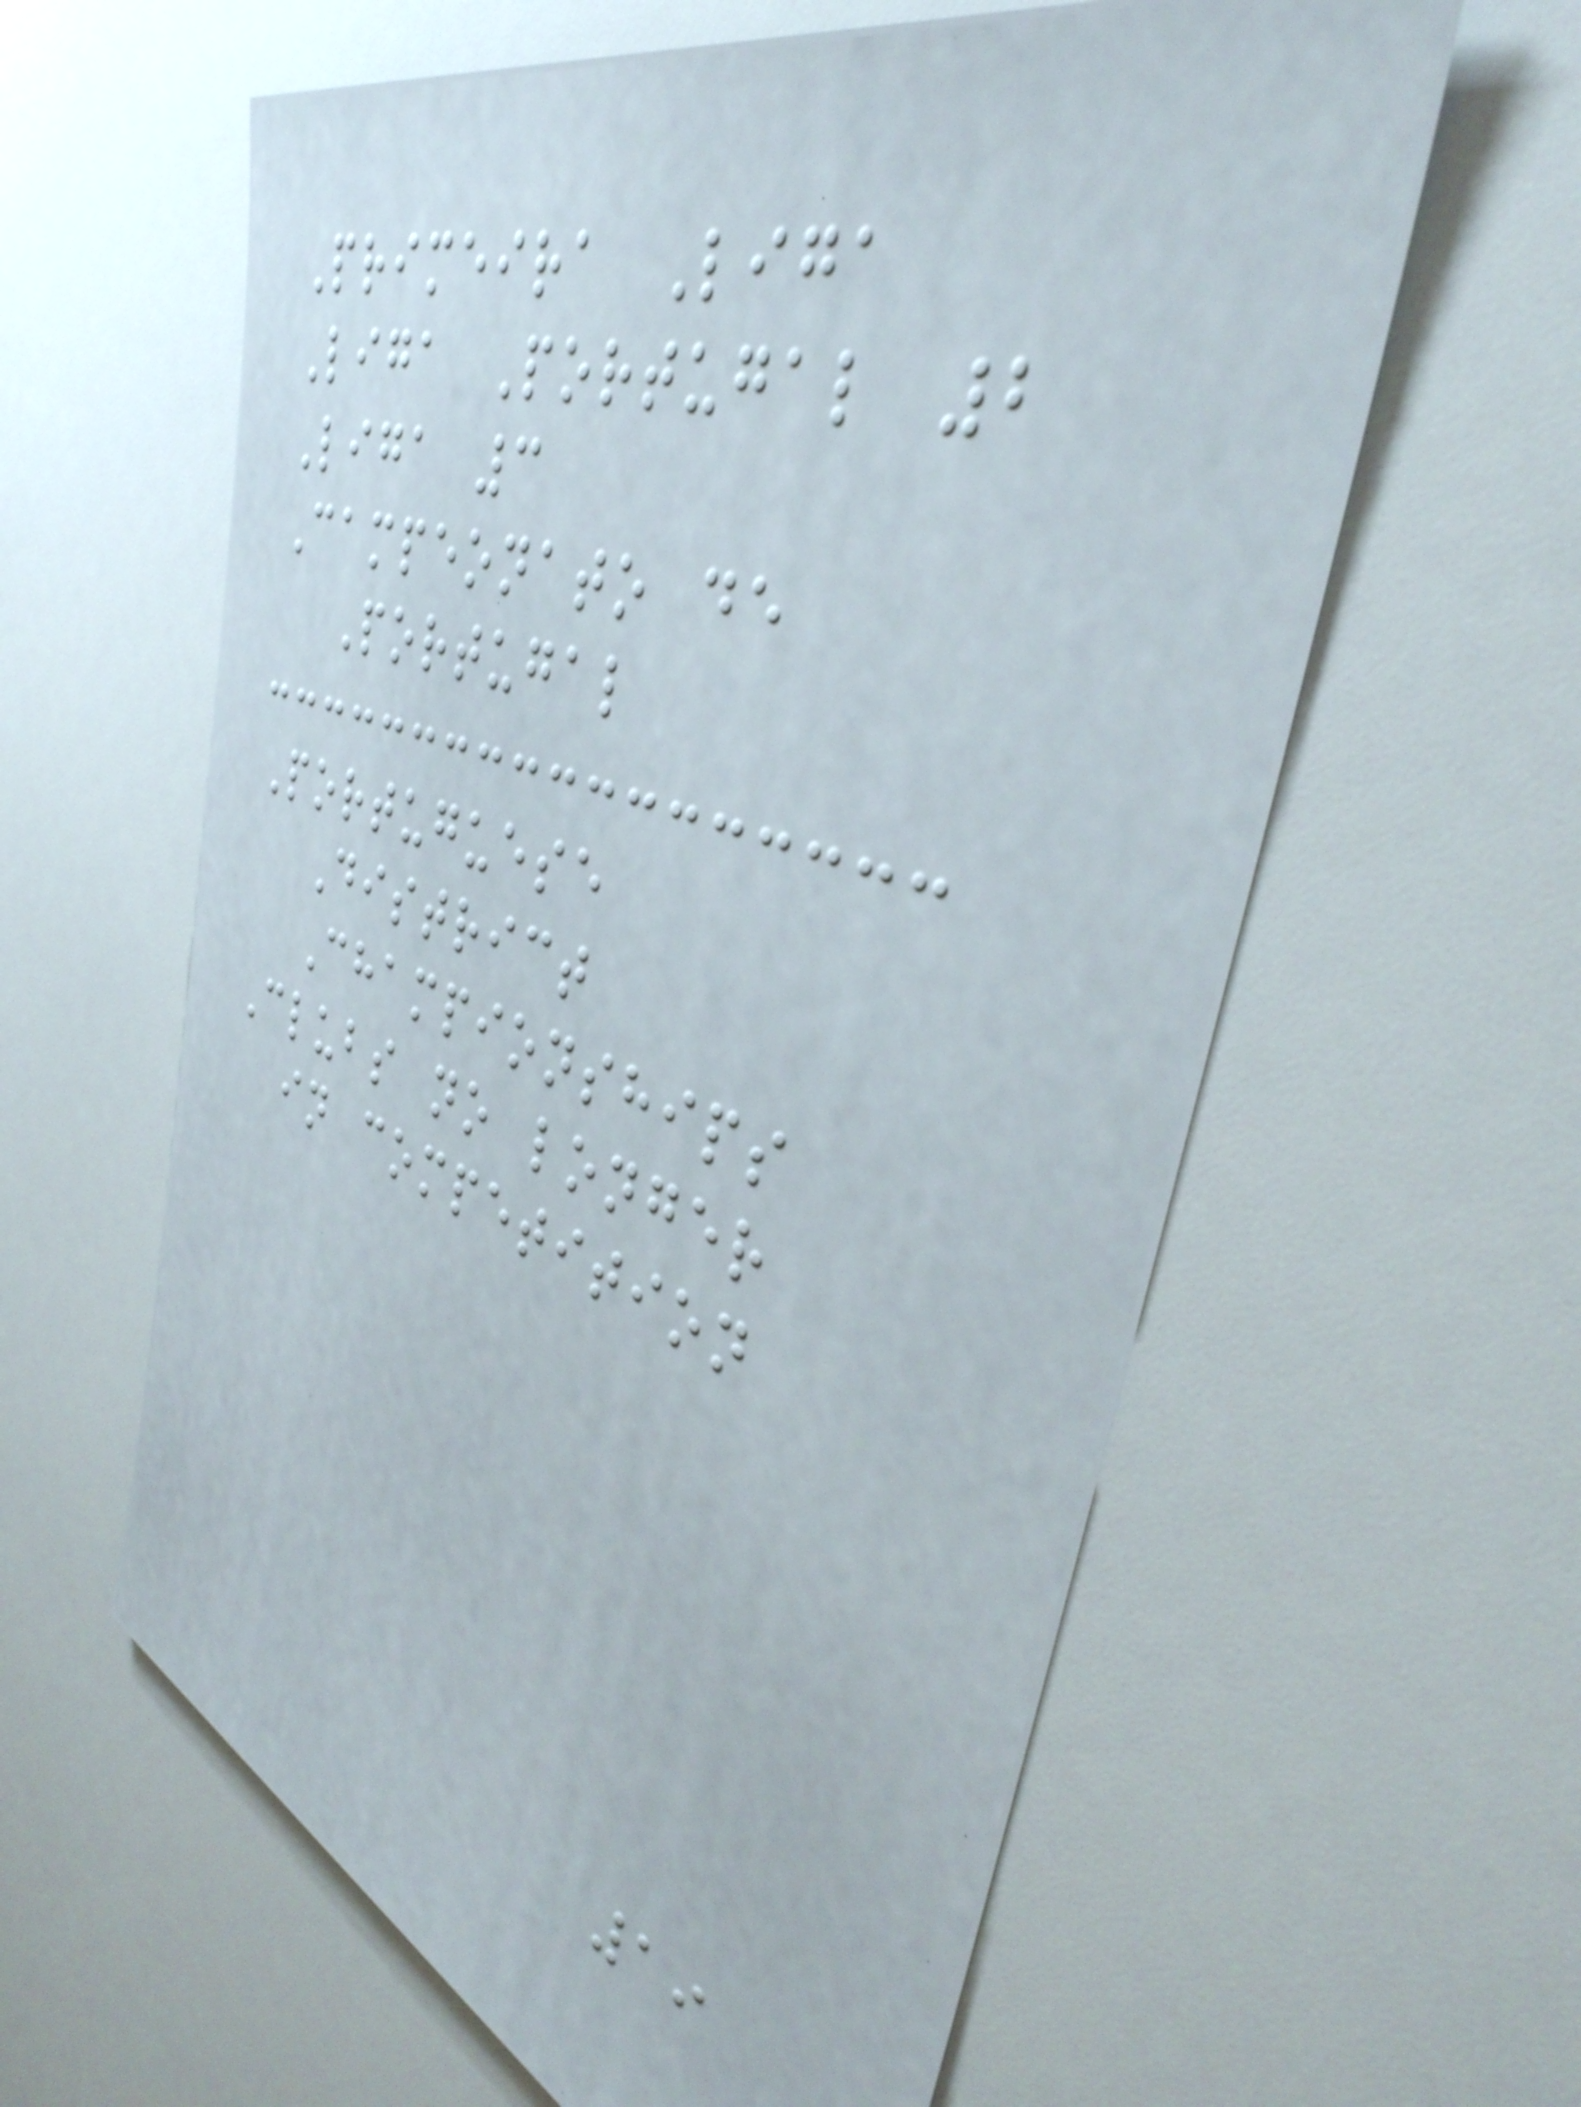Primeira Liga
Liga Portugal 2
Liga 3
Campeonato de
Portugal
Portuguese
District
Championships
Clubs no longer
in competition
19
